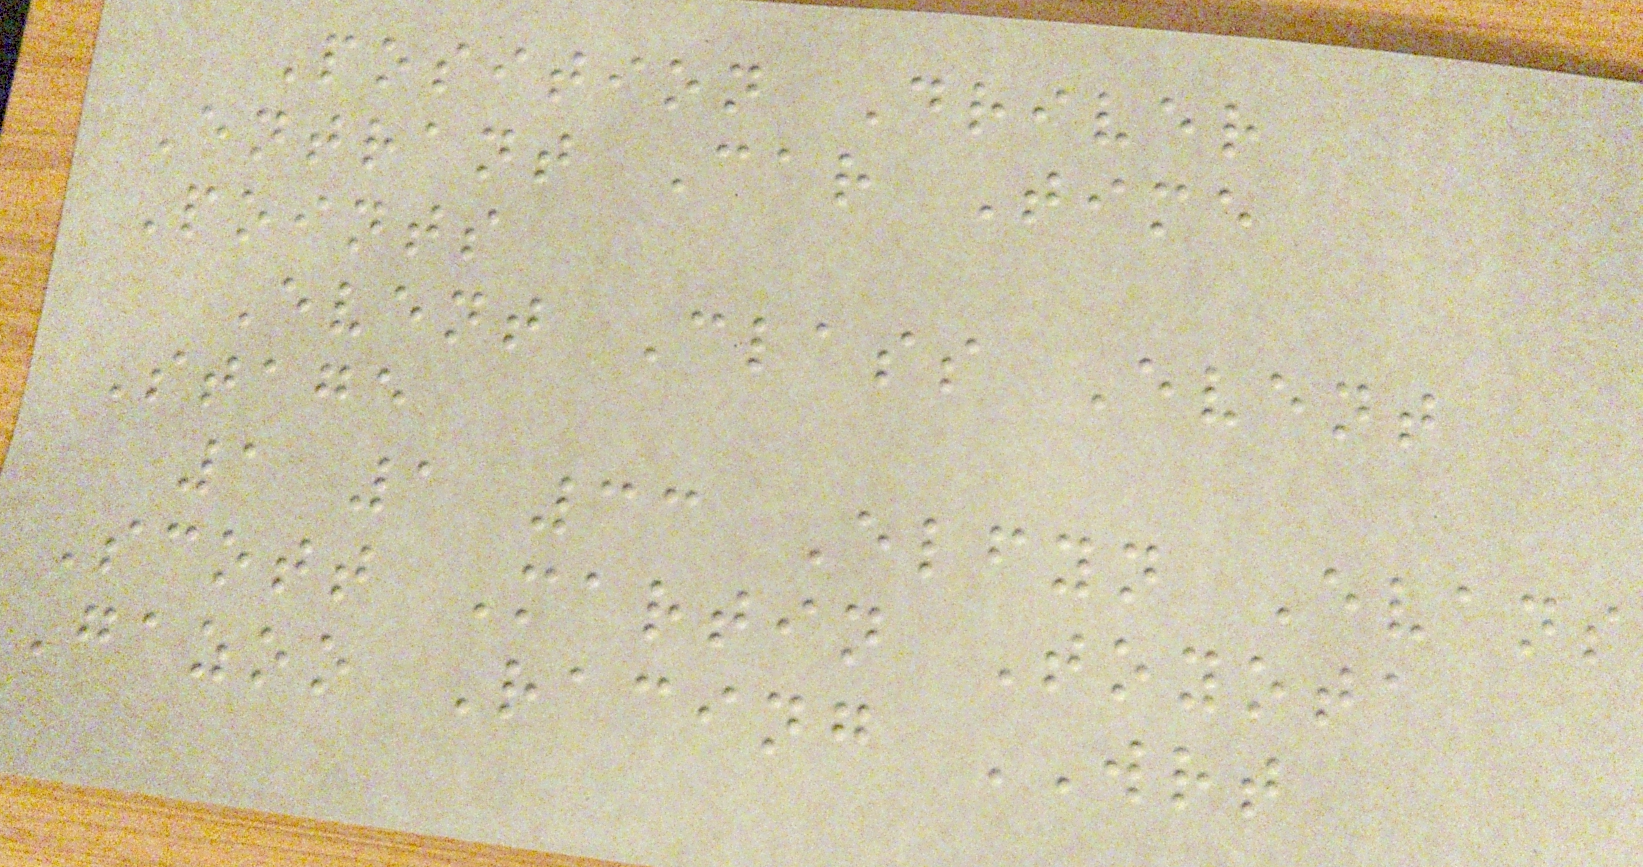Position Driver
Entrant Car Time
Points
Event Class Event
Stage
1 1 33 Elfyn Evans
Scott Martin Toyota
Gazoo Racing WRT
